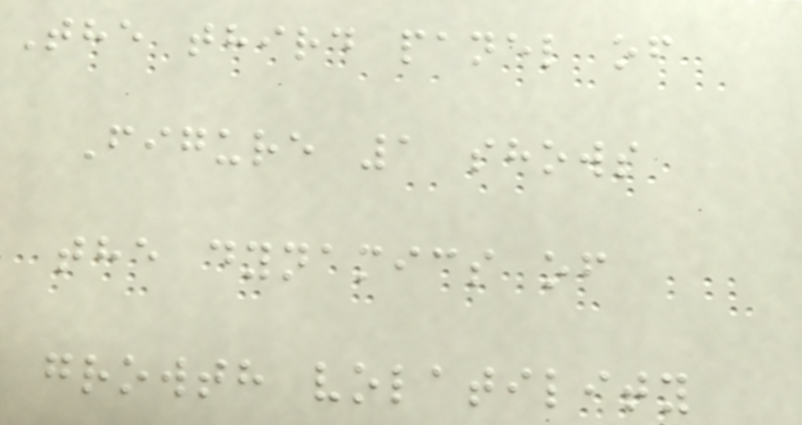The third panel of
Figure 1 shows
the dynamics of
growth volatility
